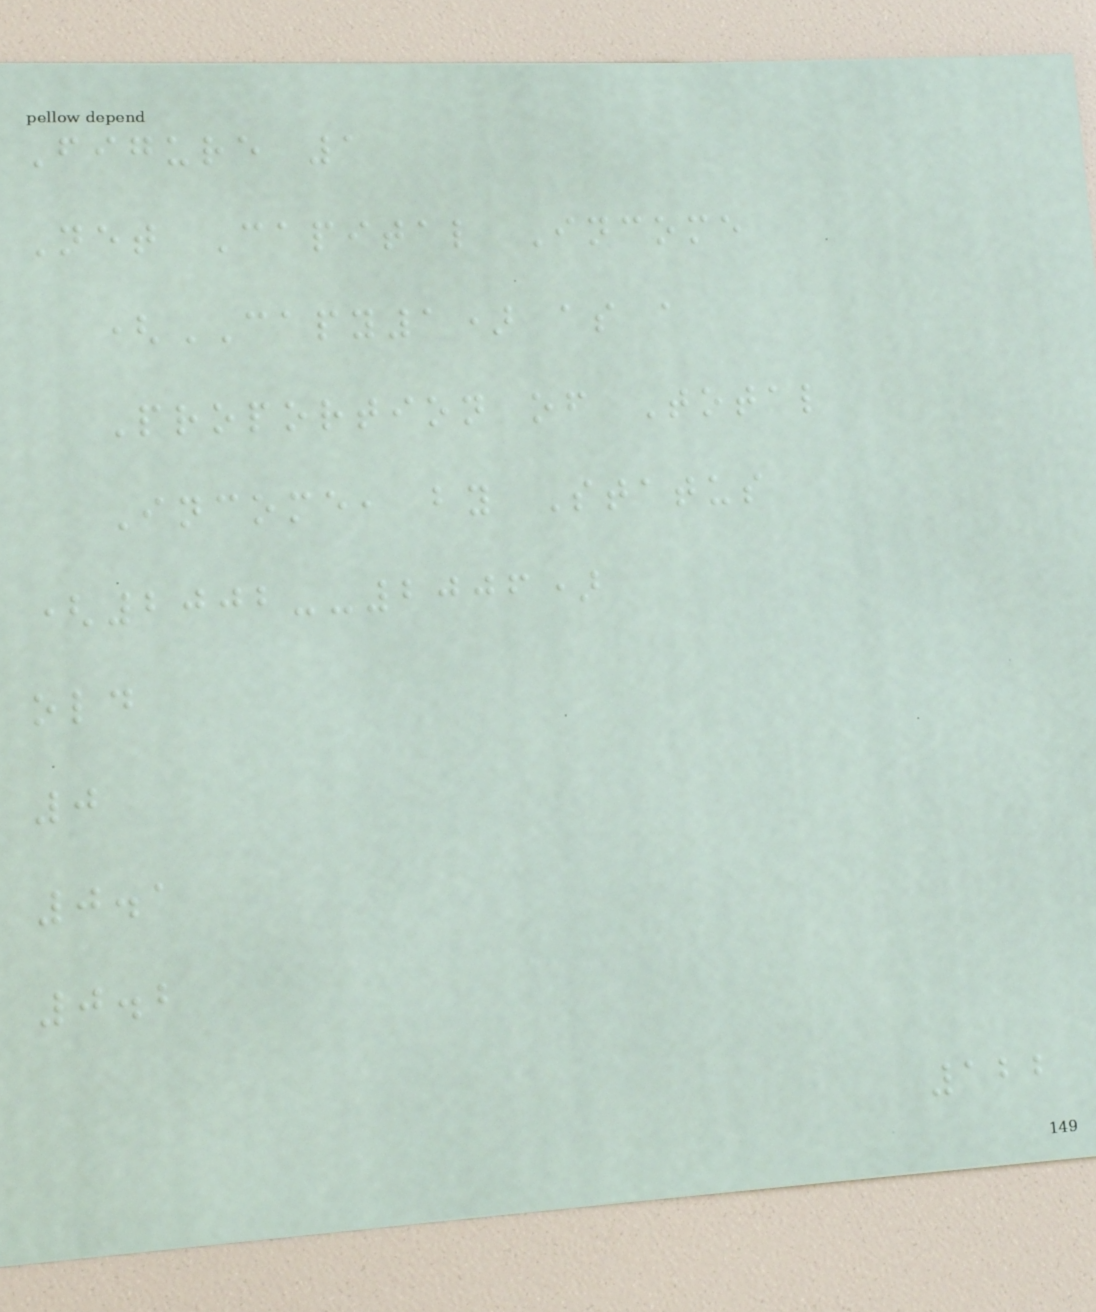Figure 1
Net Capital Income
(CAPY1) as a
Proportion of Total
Income, by Status
(2002--2006)
old
0
0.1
0.2
122
